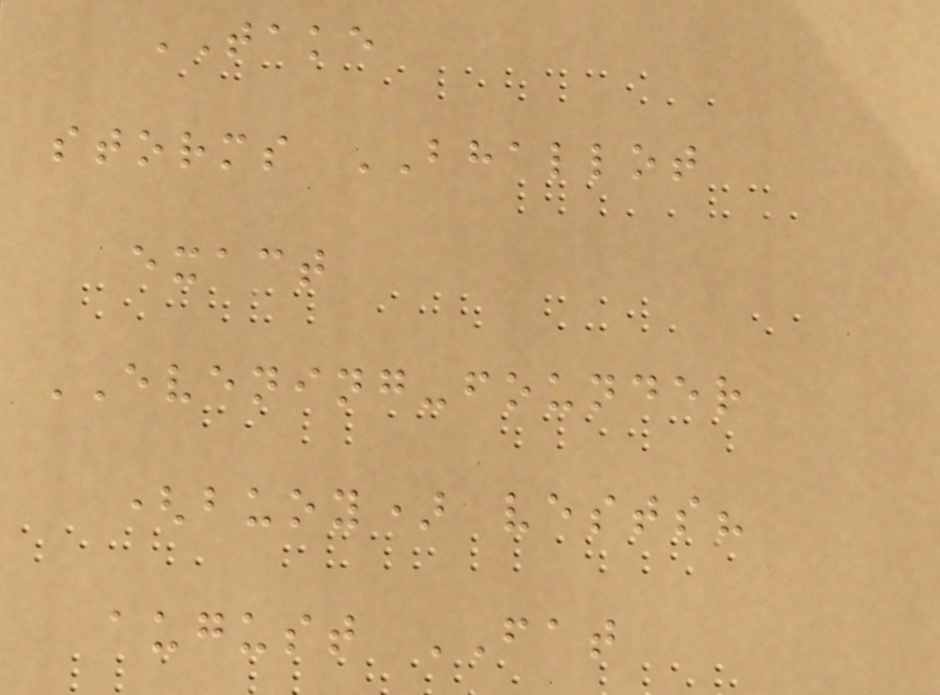TAKE
storms BHALLOT
exact
EVENING-founder
(buoy) vests?
august FAT
